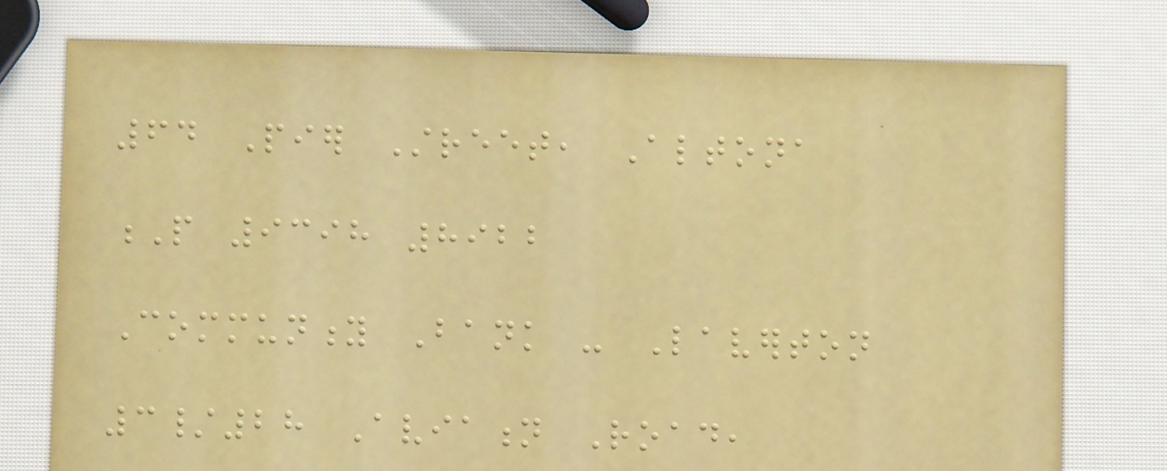64 Pier Street, Altona
P 9398 8922
Community Bank - Laverton
3/28 Aviation Road,
